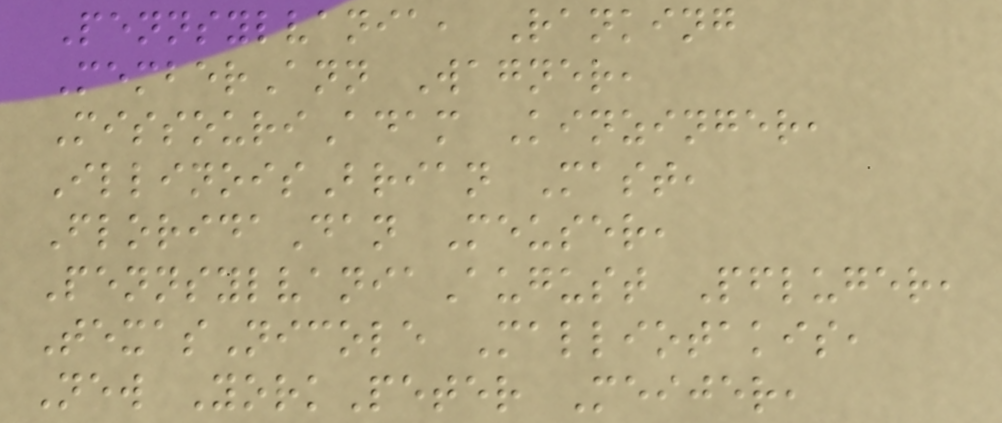Pennsylvania, Ranking
MemberAnn Wagner,
MissouriAdam Kinzinger,
IllinoisBrian Mast,
FloridaDan Meuser,
PennsylvaniaAugust Pfluger,
TexasNicole Malliotakis,
New YorkPeter Meijer,
